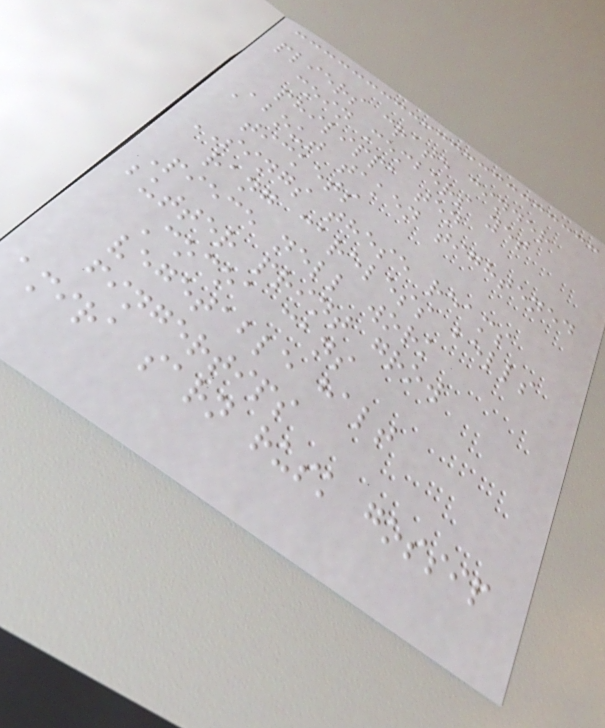pliers crate cinder
coin members yet
philippa ten
About taken tightened
tickets
SINGS these reams
rang careless bells
Piece nell work
butter print grow
Cocoa cans
vegetable halt
fingertips
amira sarn rusk gossip
